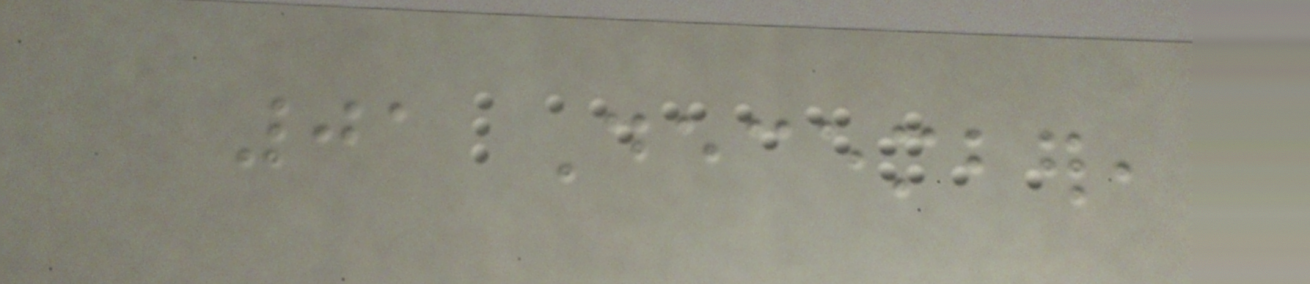01 December,
